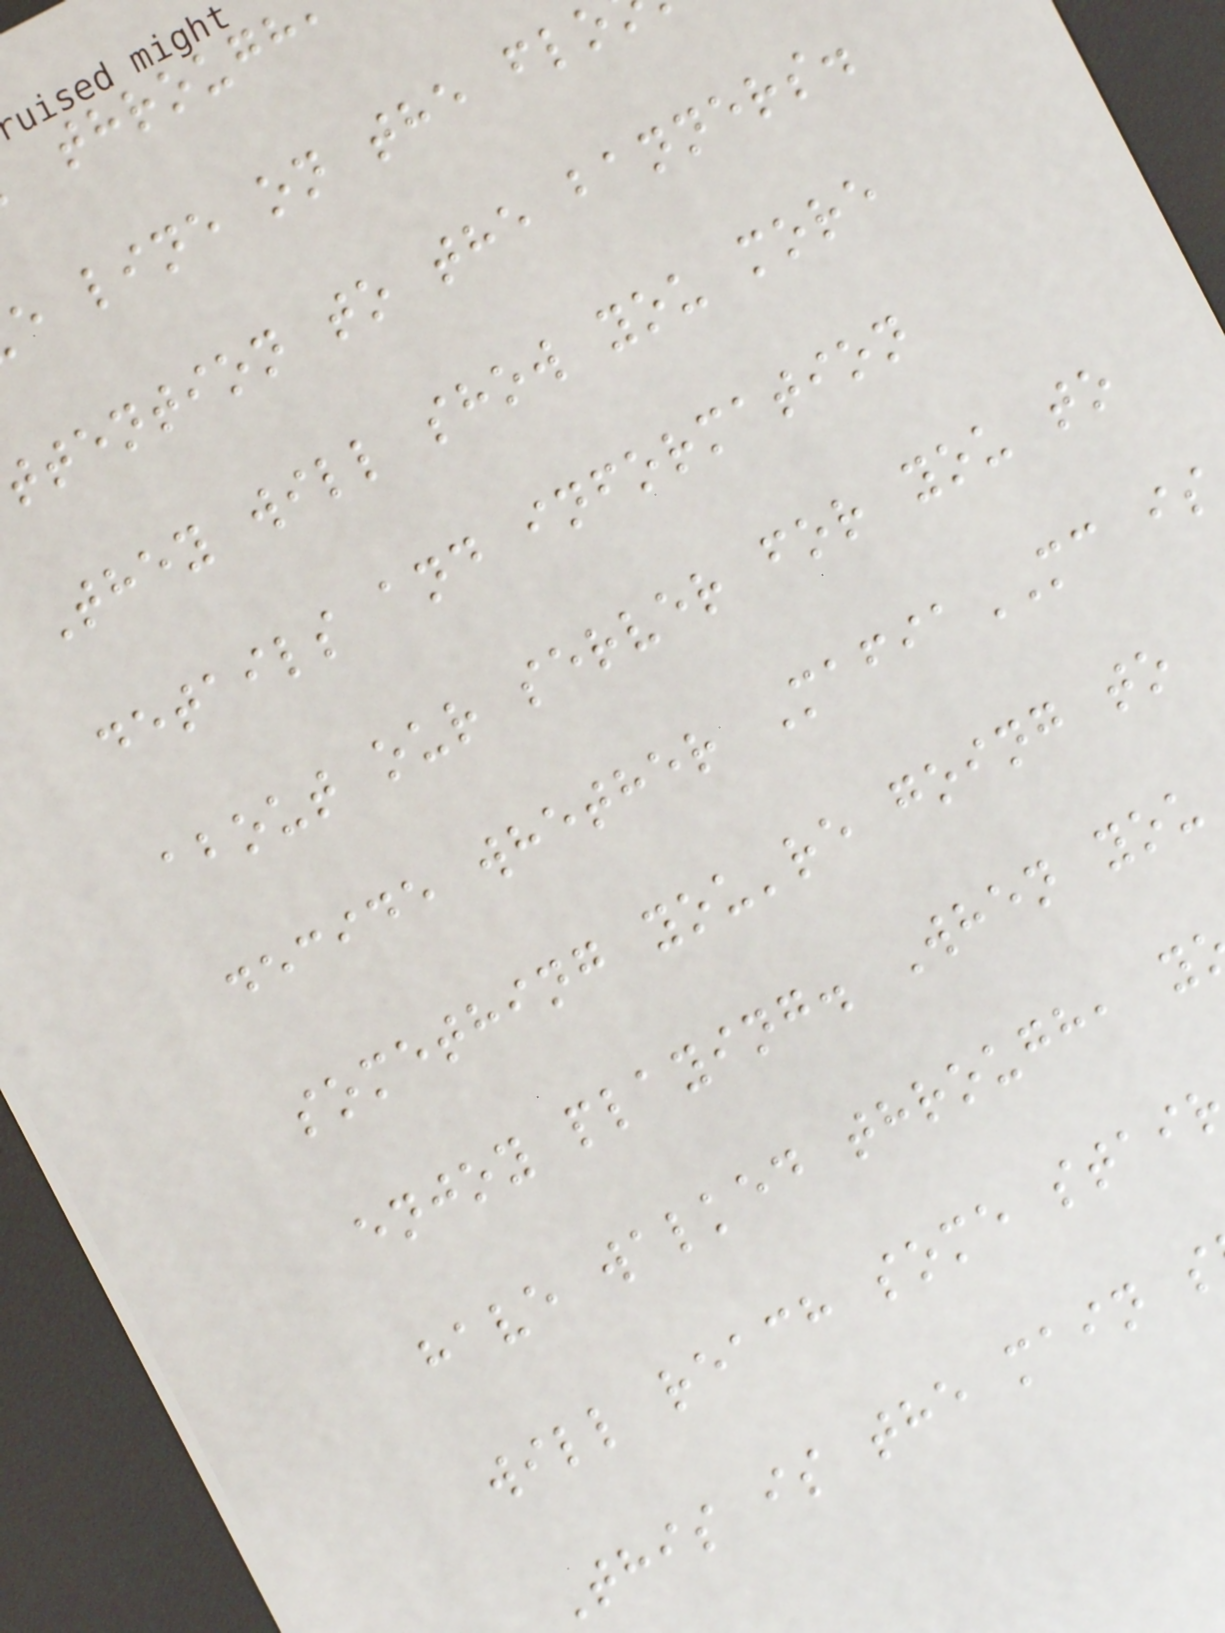e line on the flo
ttention to the banners.
They will show you more
details and information
about our server for you to
decide whether MafiaMC is
something you're going to
enjoy playing. When you
have walked through, y
will reach some stai
This is the main s
